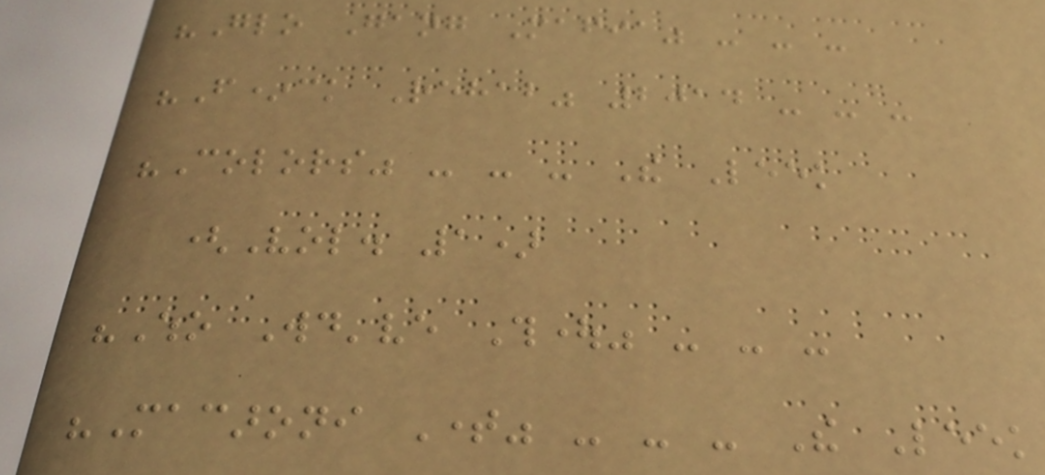"Glo Gang Mafia" - - -
"F*ck Rehab" 2014 - - -
"Colors" - - - The Leek
(Vol. 1)
"Who Would've Thought" - - -
"Macaroni Time" - - - The Leek
